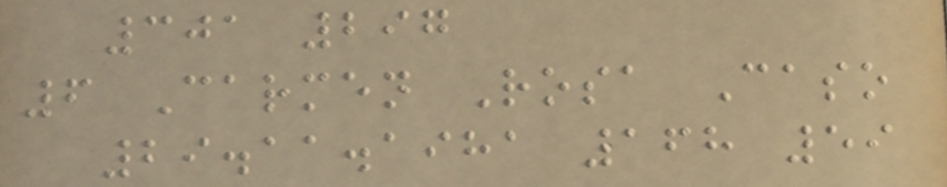301 297
6 Carmen Rosa Caso
29.11.1981 168 59
